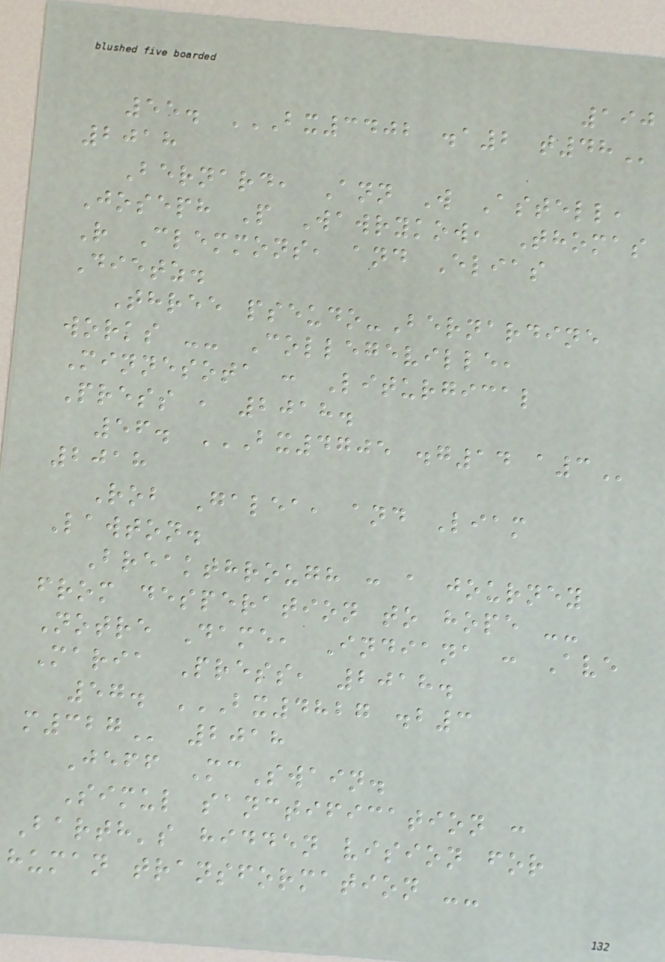190
55. BX3402 .A2 T48
2018
Bernard, Ann W Astell,
Joseph P Wawrykow, Thomas
R Clemmons, and Elias
Dietz.
Three pseudo-Bernardine
works -- Collegeville,
Minnesota : Liturgical
Press , 2018.
56. BX4705 .G14 A3
2018
Rob Galea, and Liam
Lawton.
Breakthrough : a journey
from desperation to hope --
Notre Dame, Indiana : Ave
Maria Press, 2018.
57. BX4827 .B3
M327 2018
Jeff McSwain.
Simul sanctification :
Barth's hidden vision for
human transformation --
